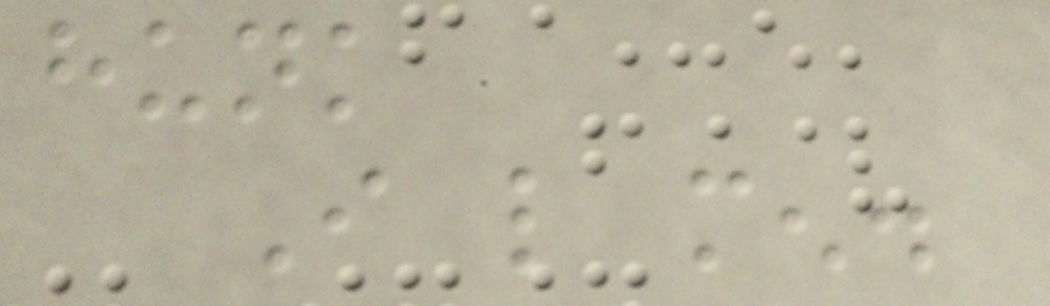hunk
I like men.
